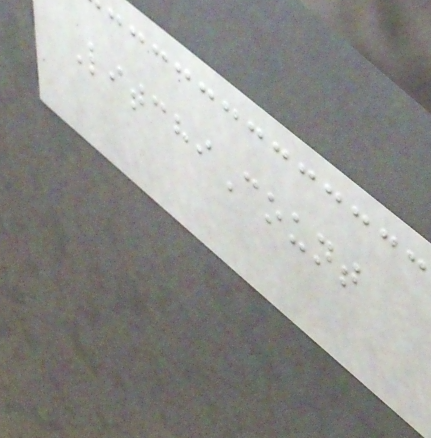LitchiCount
